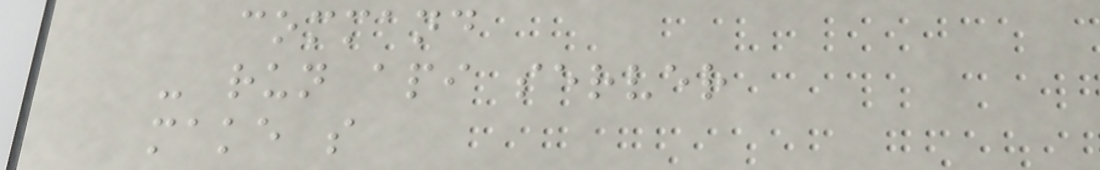command
- run api server
make s
